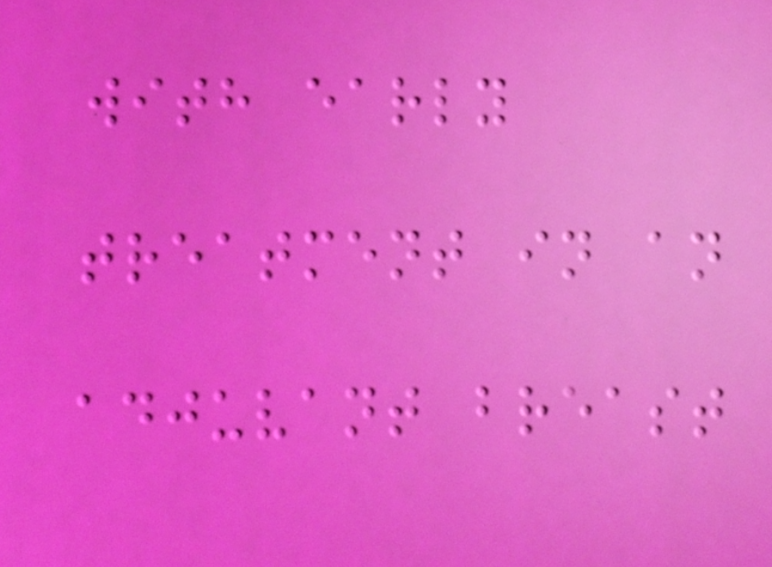with early
treatment in an
adjuvant breast
